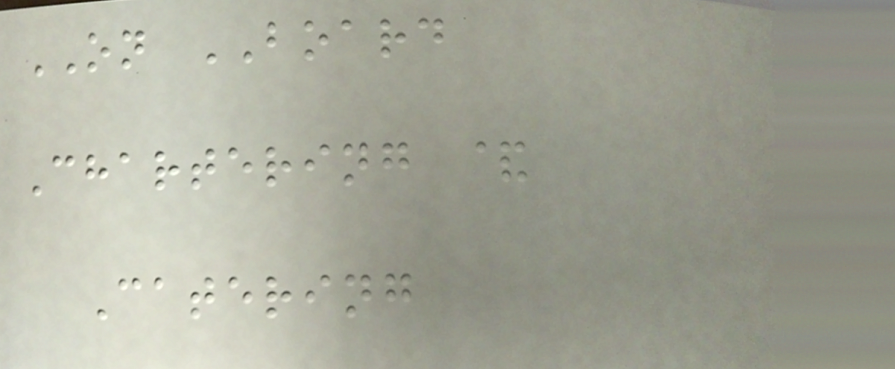ON BOARD
Chartering &
Catering
